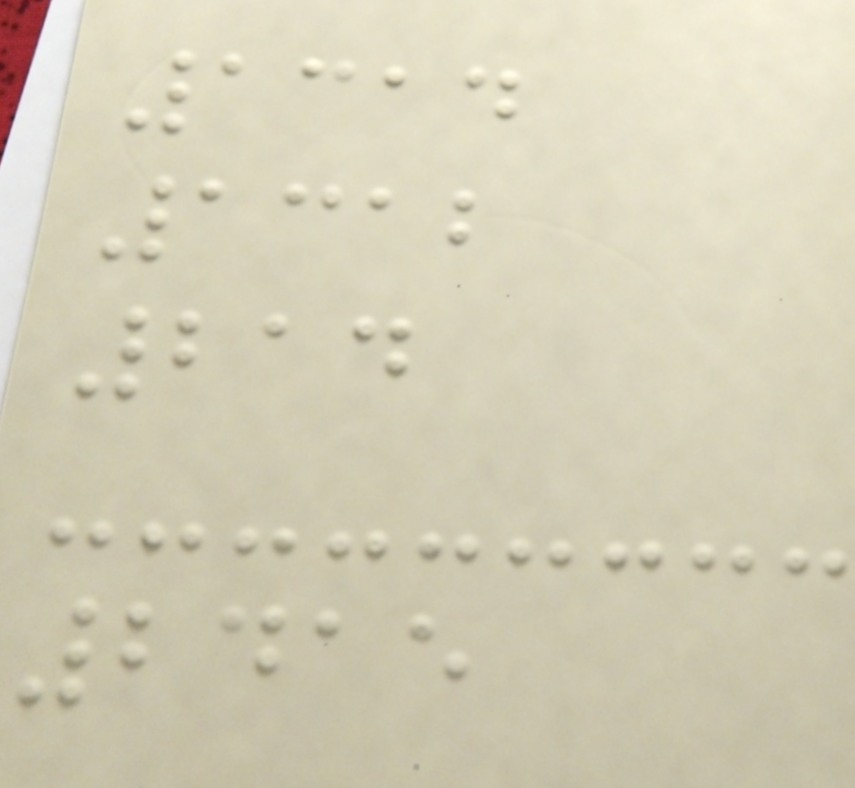1314
1312
214
2415
